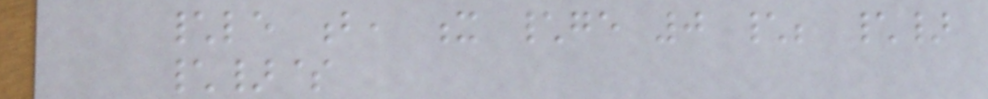\le b, x \ge 0 \; \}
\}$
